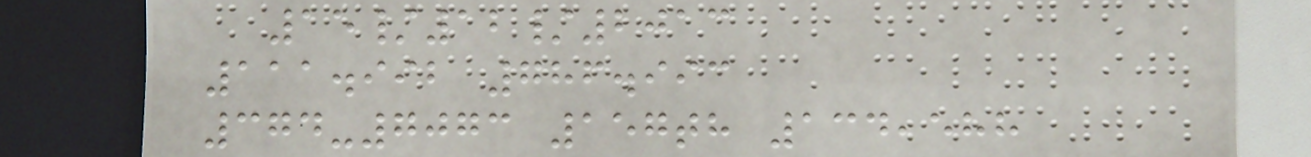15/12/2013
111.992 786.993
374-7073 157th 134,588
